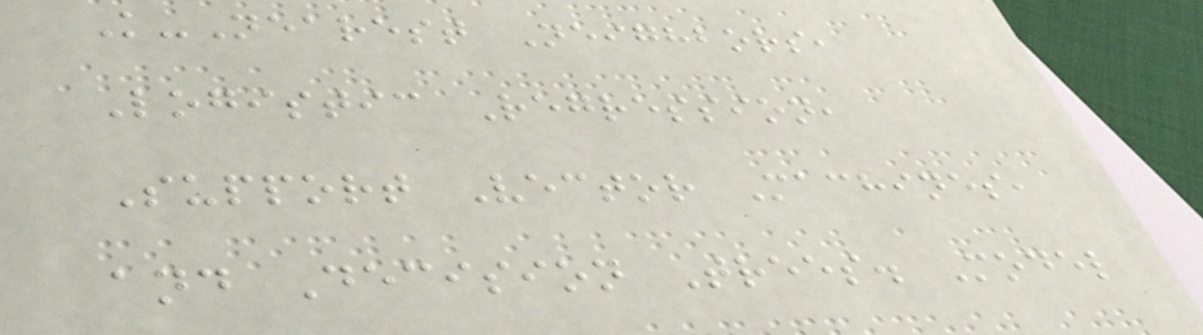K-Nearest Neighbors,
Logistic Regression,
Support Vector Machines,
and Decision Trees. Model
